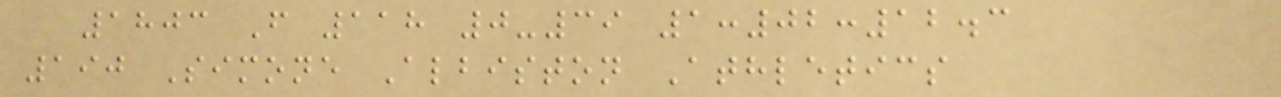1803 F 118 0-39 1:02:12.3
190 Simone Albiston Athletics
